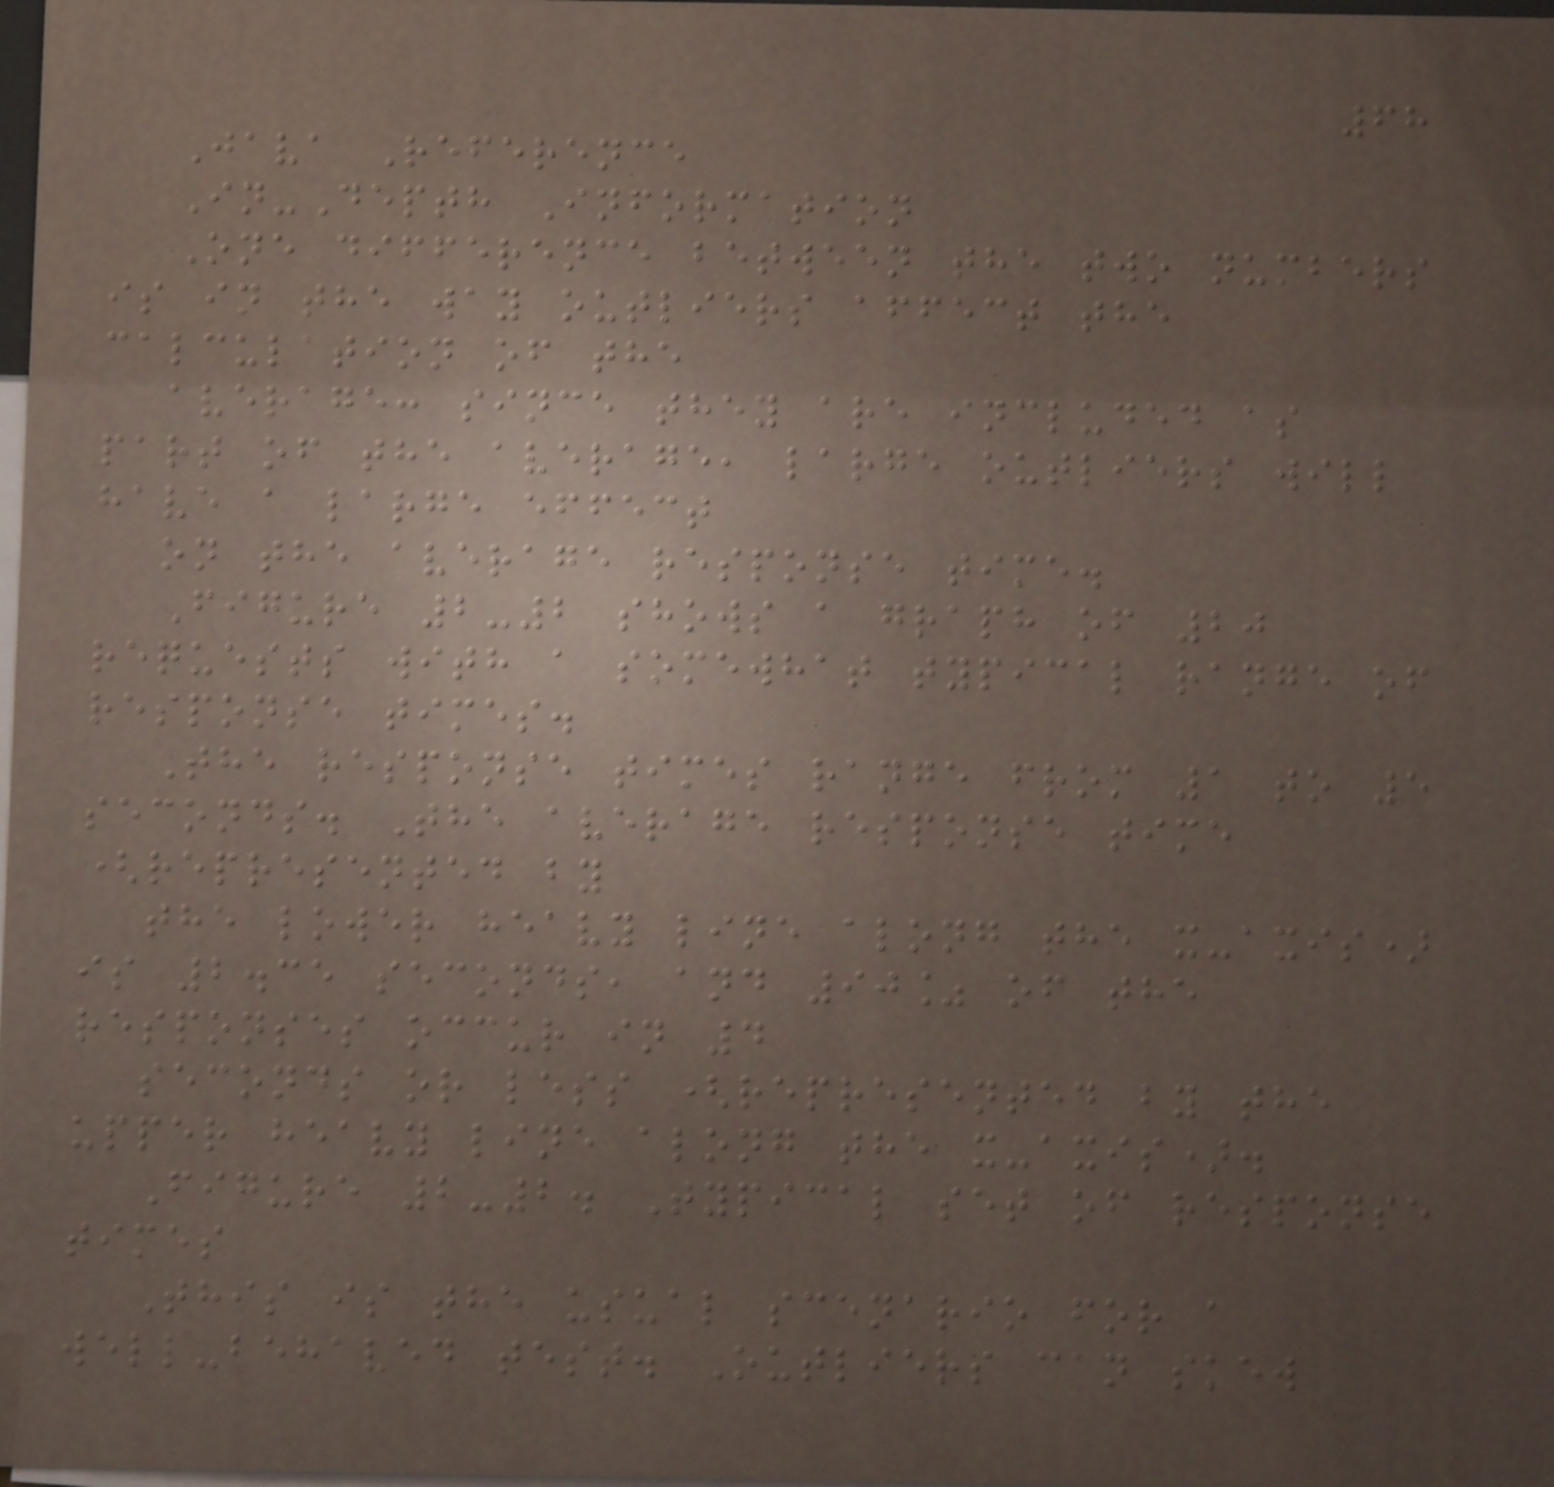68
Java Reference
In-Depth Information
One difference between the two numbers
is in the way outliers affect the
calculation of the
average: since they are included as
part of the average, large outliers will
have a large effect
on the average response time.
Figure 2-2 shows a graph of 20
requests with a somewhat typical range of
response times.
The response times range from 1 to 5
seconds. The average response time
(represented by
the lower heavy line along the x-axis)
is 2.35 seconds, and 90% of the
responses occur in 4
seconds or less (represented by the
upper heavy line along the x-axis).
Figure 2-2. Typical set of response
times
This is the usual scenario for a
well-behaved test. Outliers can skew
